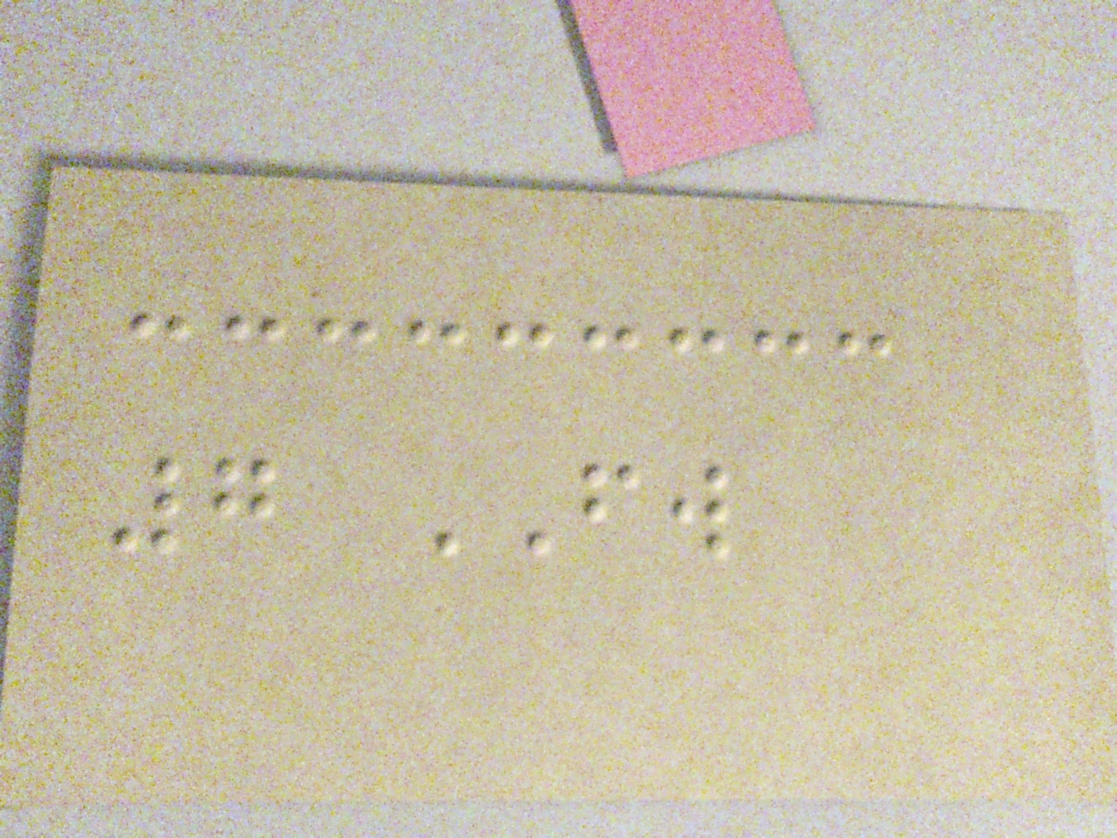7 FW
